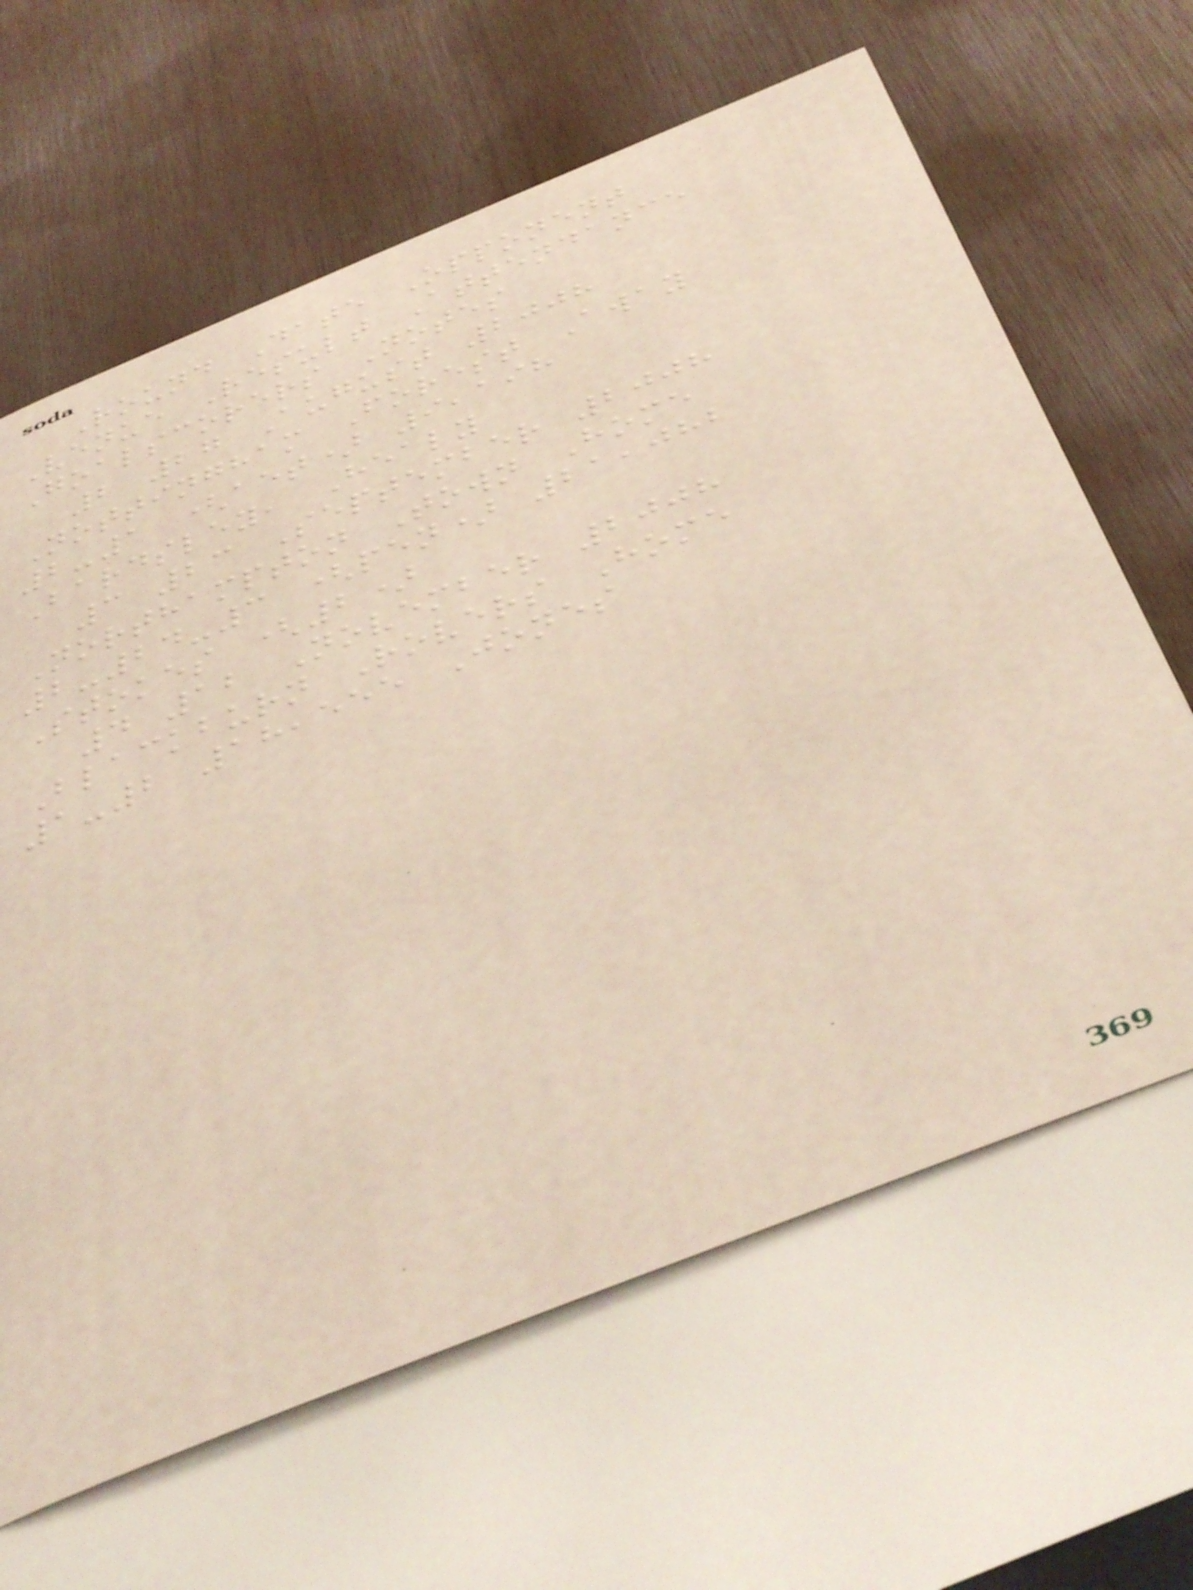Round Date Opponent
Venue Result Attendance
Goalscorers Notes
2 27 August 2008
Nottingham Forest Away
2-1 (aet) 9,198
Bardsley, Healy
3 23 September 2008
Northampton Town Home
2-24-3 (pen) 21,082
Stokes (2)
4 12 November 2008
Blackburn Rovers Home
1-2 18,555 Jones
